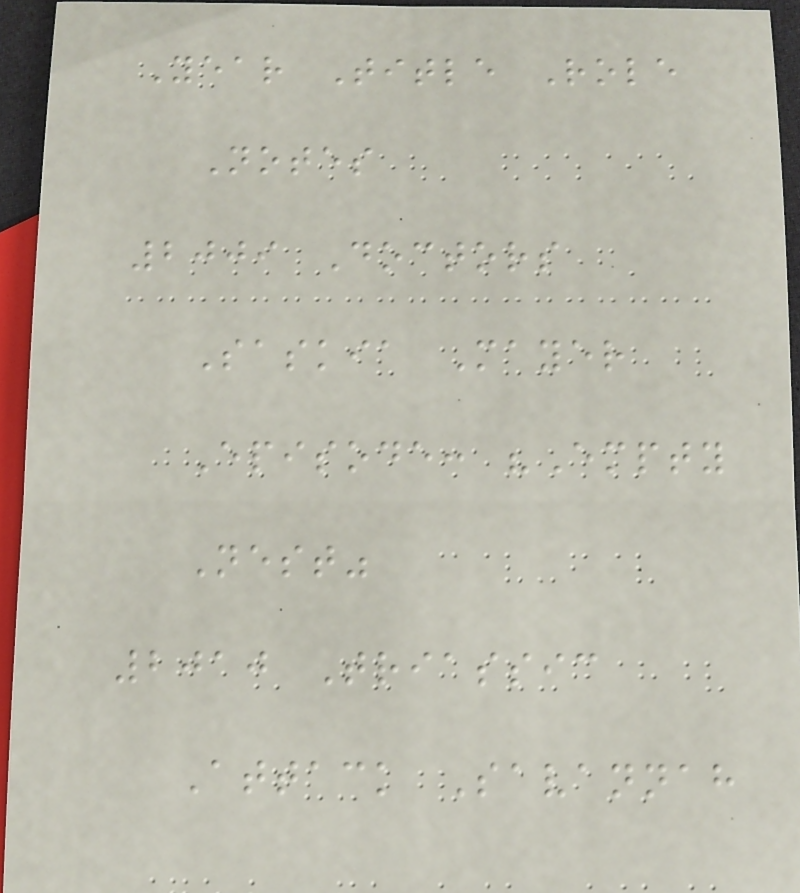Year Title Role
Notes
2009 Doctors
Saskia Mayer
Episode: "Empty
Nest"
2010 Triassic
Attack Savannah
